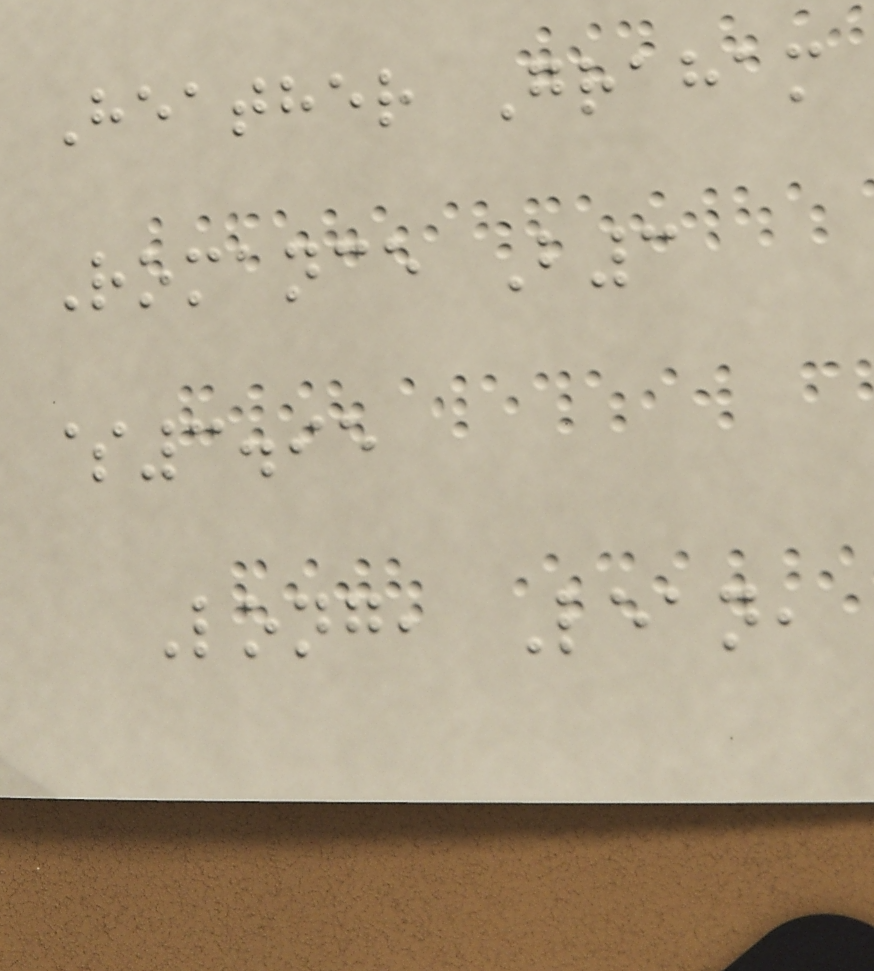Heather Graham
Romance B3
$3.95
Long, Lean,
